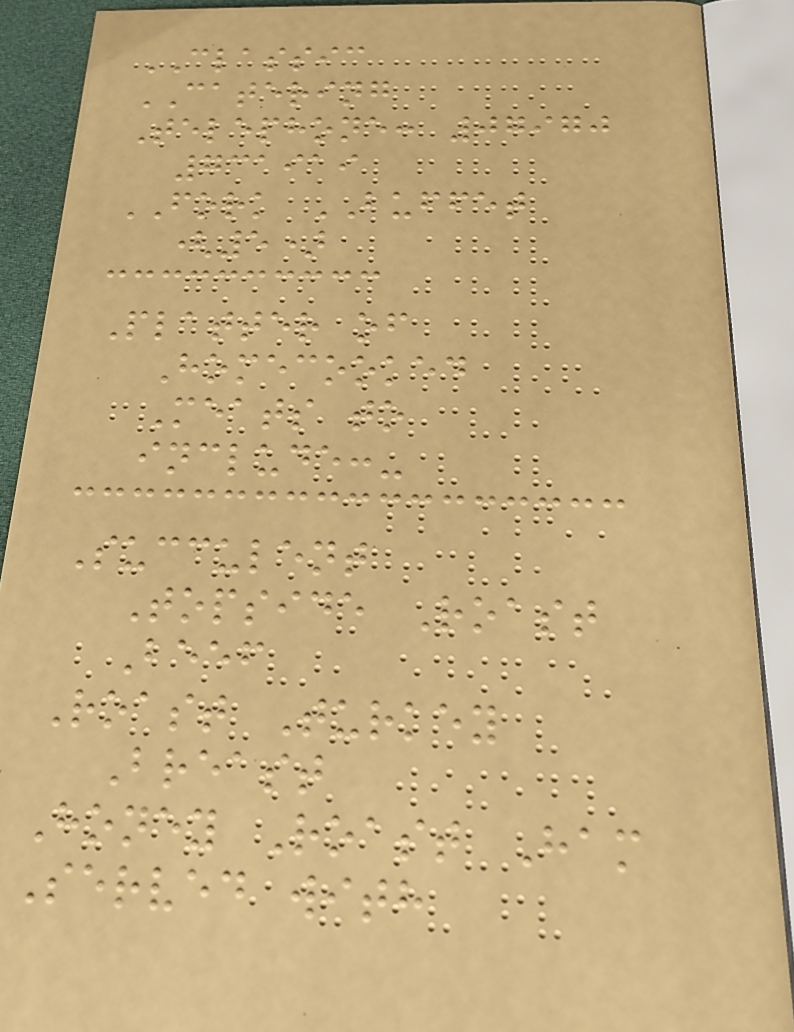CLASSIC
CATERING
Telephone: 07970
731919
FORK BUFFET
(5)
Platter of
Homecooked
Meats to
include:-
Succulent
Topside Roast
Beef
Roast Turkey
Breast
Honey Roast Ham
Served with
